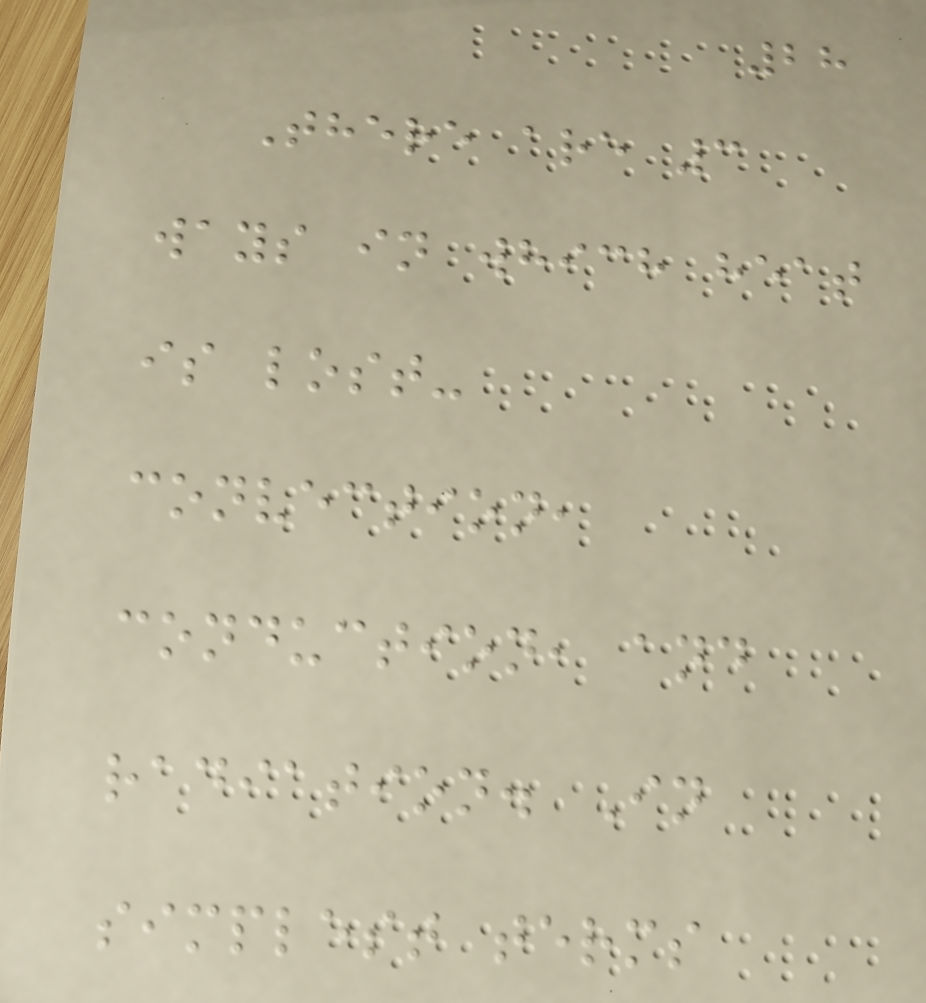28
There are 3
ways in which heat
is lost-
convection,
conduction, and
radiation. In
simplest terms
